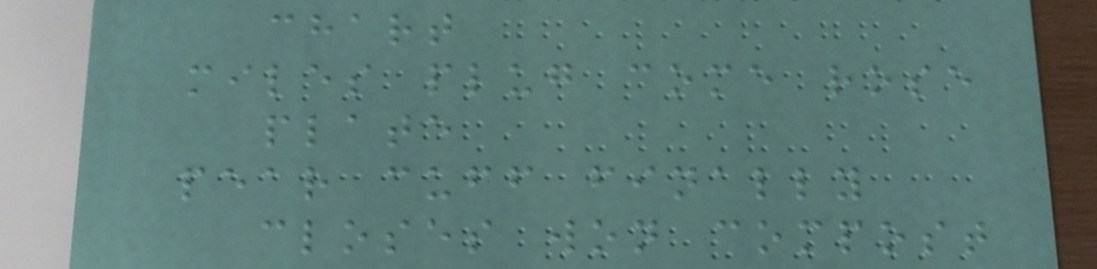chart
miles plug come rose
plate
pear cuff finally
closes won compost
